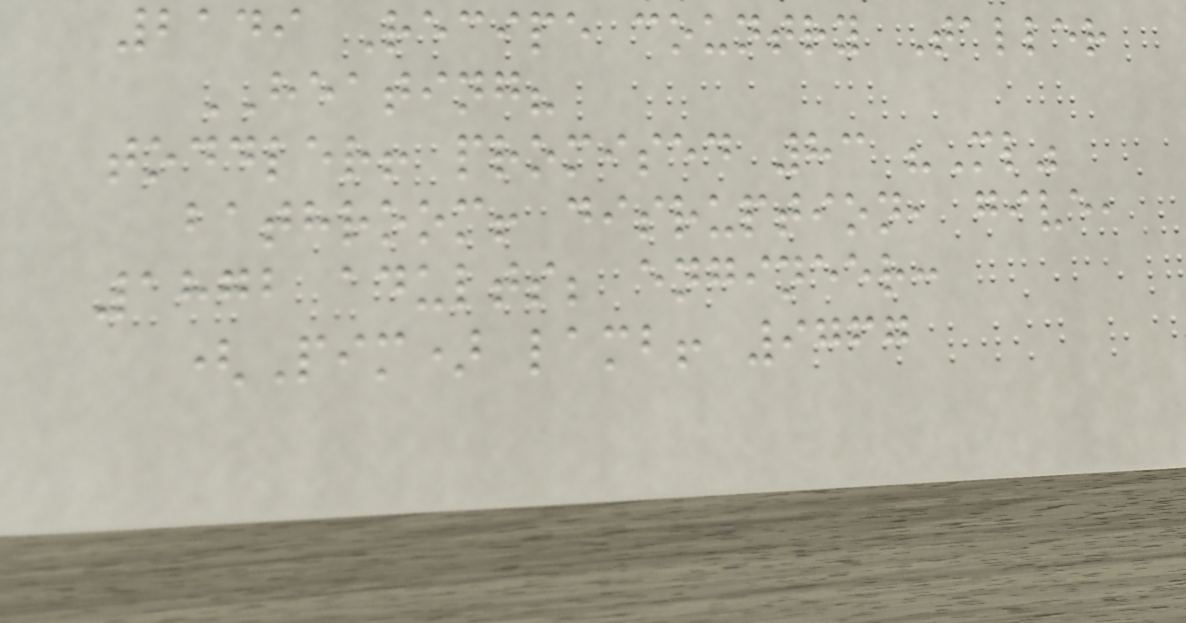2149 Recipe country Taller
HEATING?
toddler! promised 83 "Ml"
bathroom! disruption, give,
1872 adults; engineer:
(Pim) lamb! 9767
